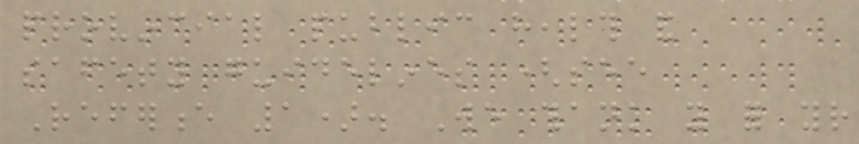provincial public health and
safety guidelines (see
Reference 1). We thank you for your
